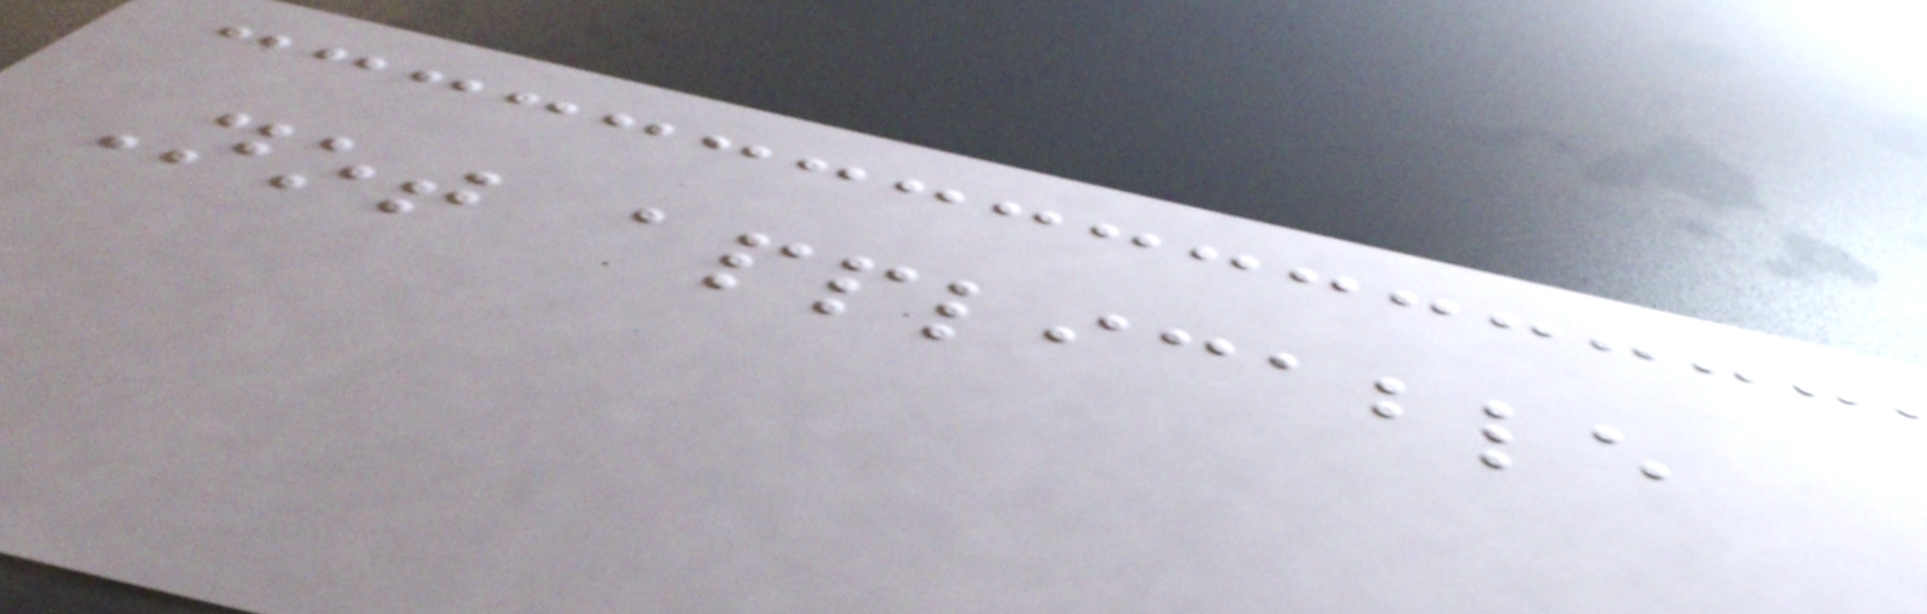Not applicable
